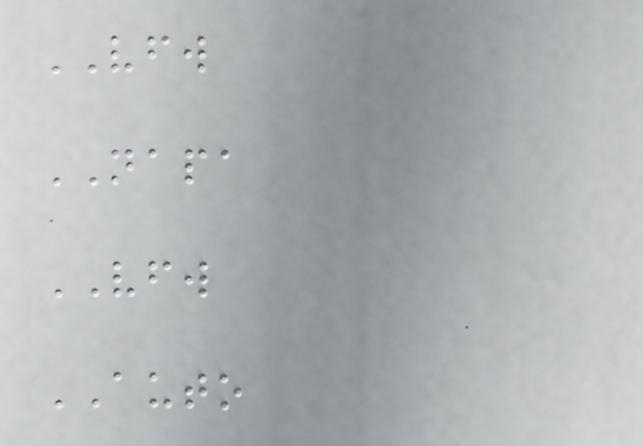VFW
NAPA
VFW
AUTO
